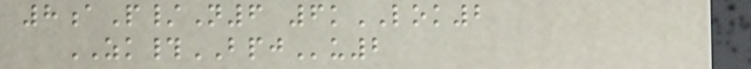8aP/N6 6kLOK2
ZK#BPJu2
